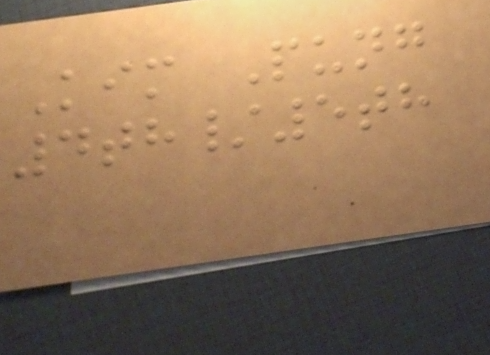Kim Pung
4th/5th
